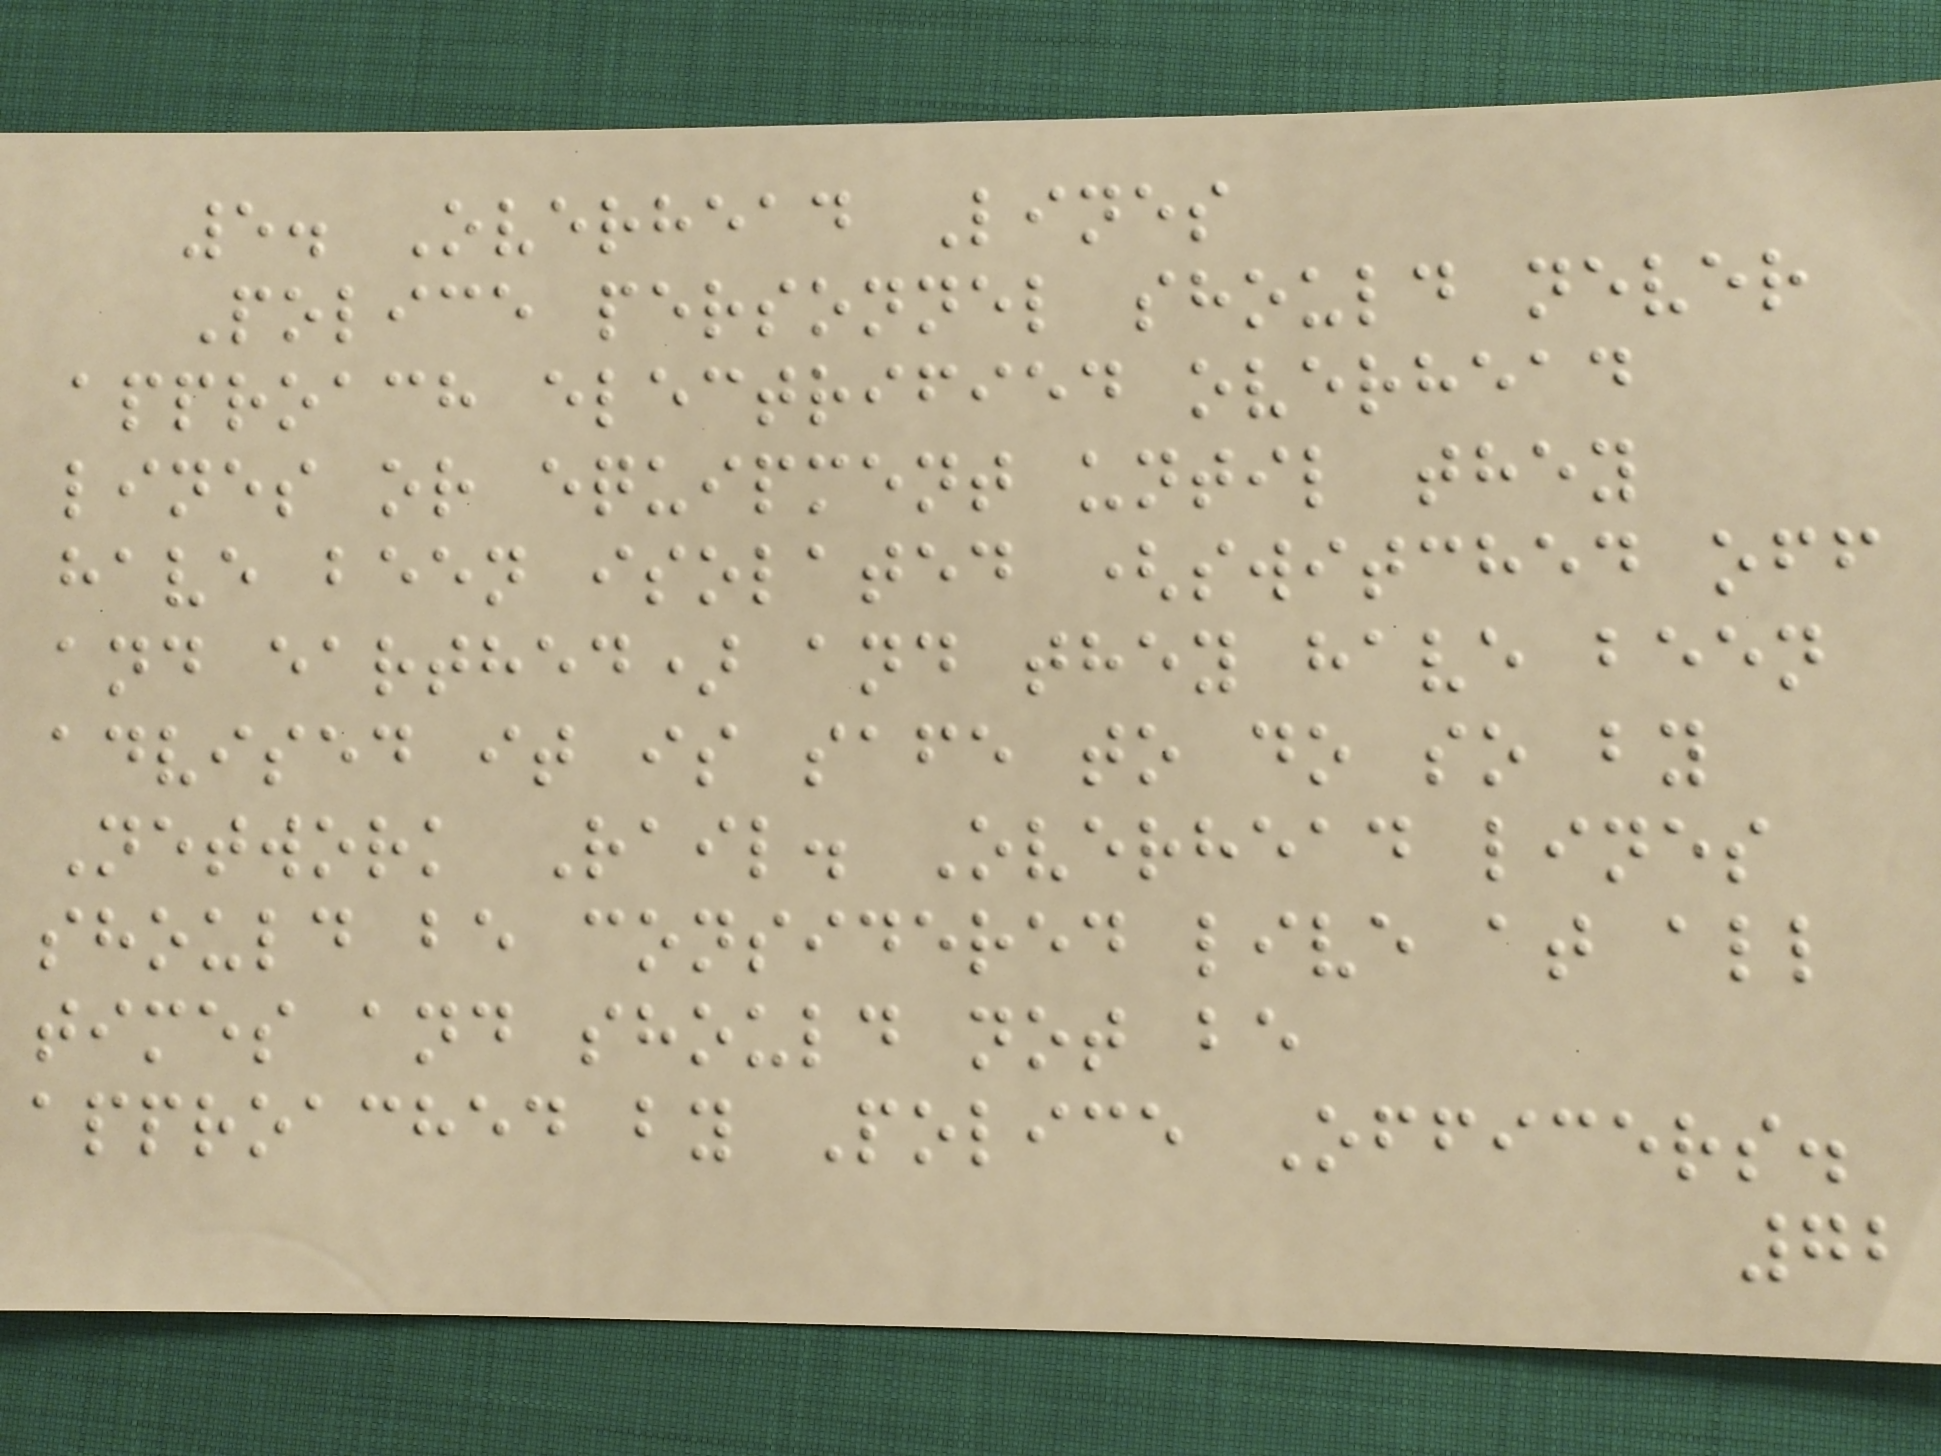5. Overhead Lines
Police personnel should never
approach electrified overhead
lines or equipment until they
have been isolated (switched off
and earthed) and they have been
advised it is safe to do so by
Network Rail. Overhead lines
should be considered live at all
times and should not be
approached by Police Officers.
72
